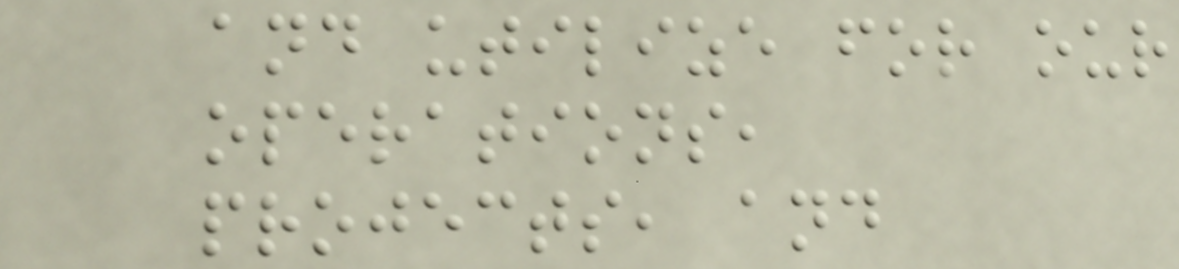and utilize for our
operations,
projects, and
